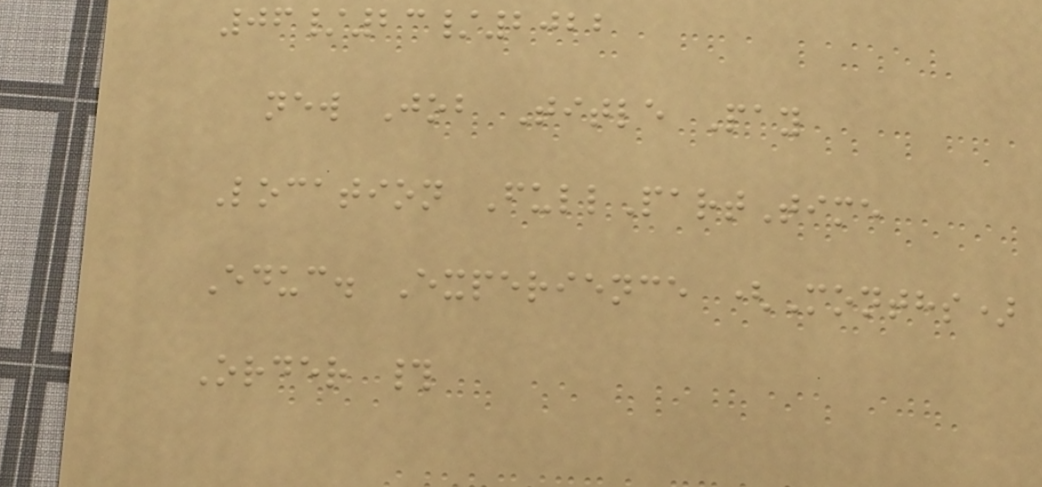06/23/2022
new Job Title Pay
Location FullPartTime
Educ. Experience (Months)
Order #
